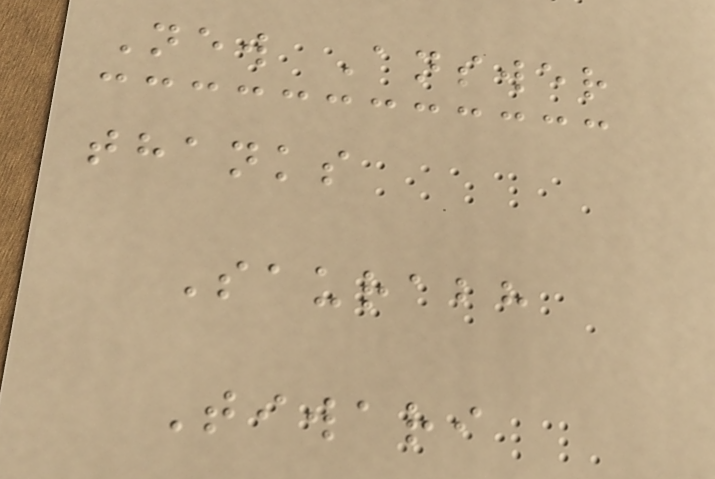New Answer
thanks
Saurabh
Tiwari
